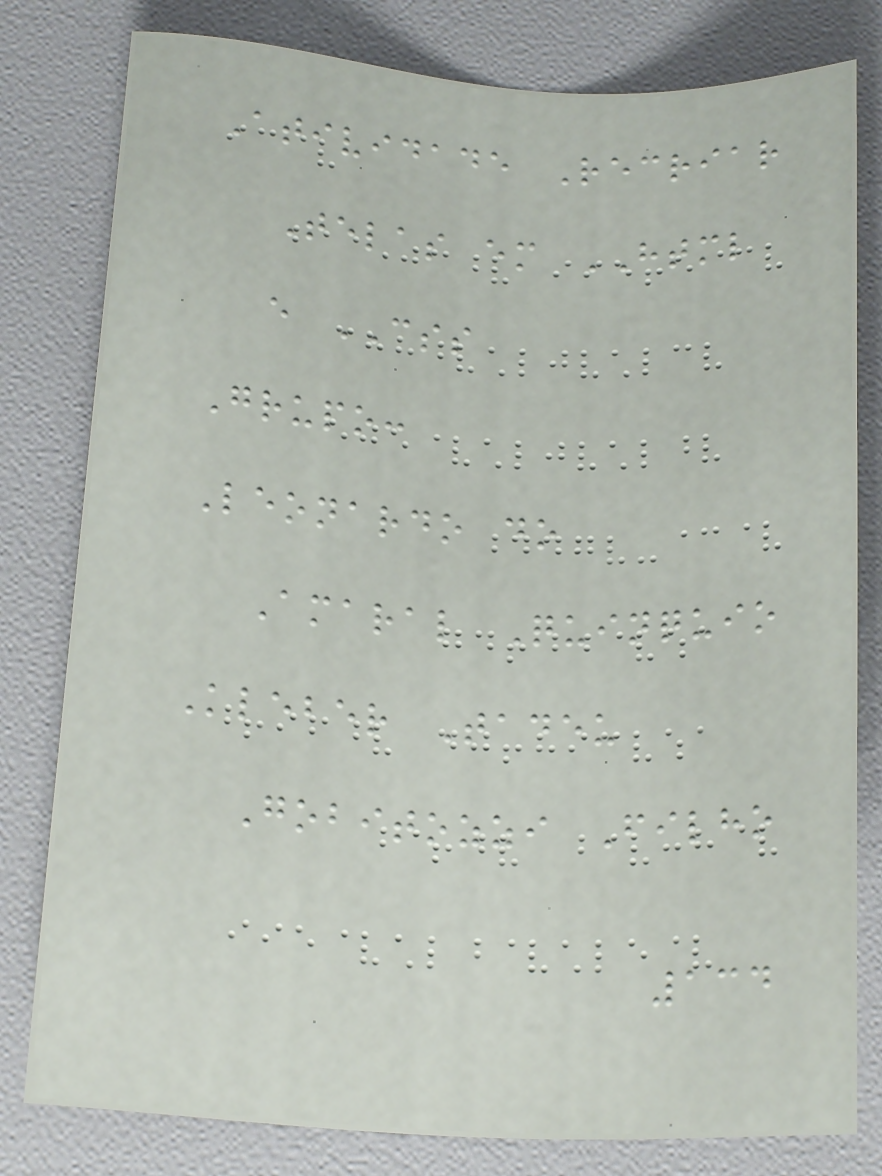Atividade Recriar
Telas em HTML
e CSS
Grupo:
Leonardo do
Amaral Quinquio
Kleber Tadeu
Gobitozzi Filho
134
